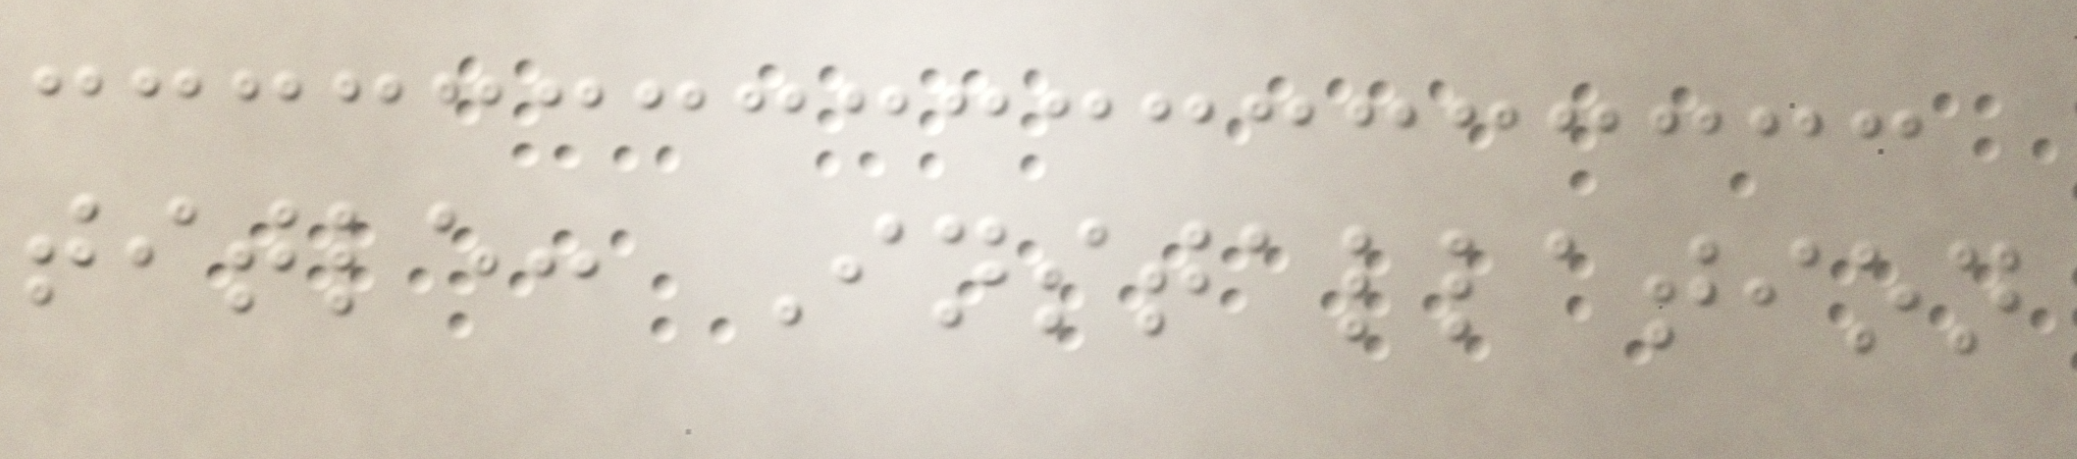title: Installation
